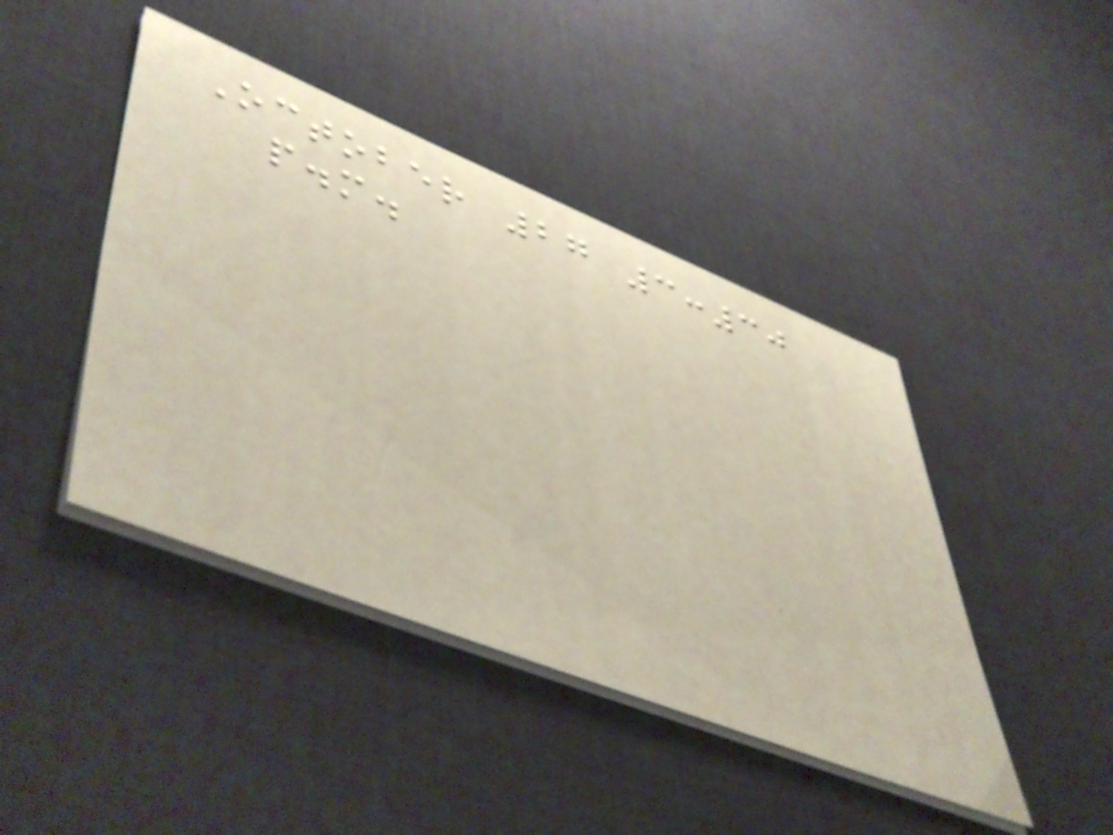October 27 3:30
p.m.
